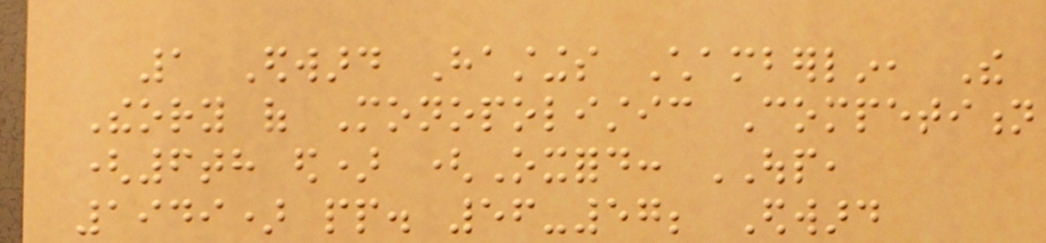1 Edward Hastings Chamberlin, The
Theory of Monopolistic Competition
(6th ed) (Oxford: OUP,
1949) pp. 56-57; Edward
